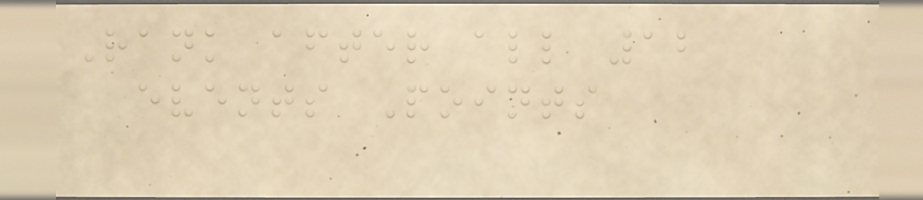Rank after all 12
events Points
